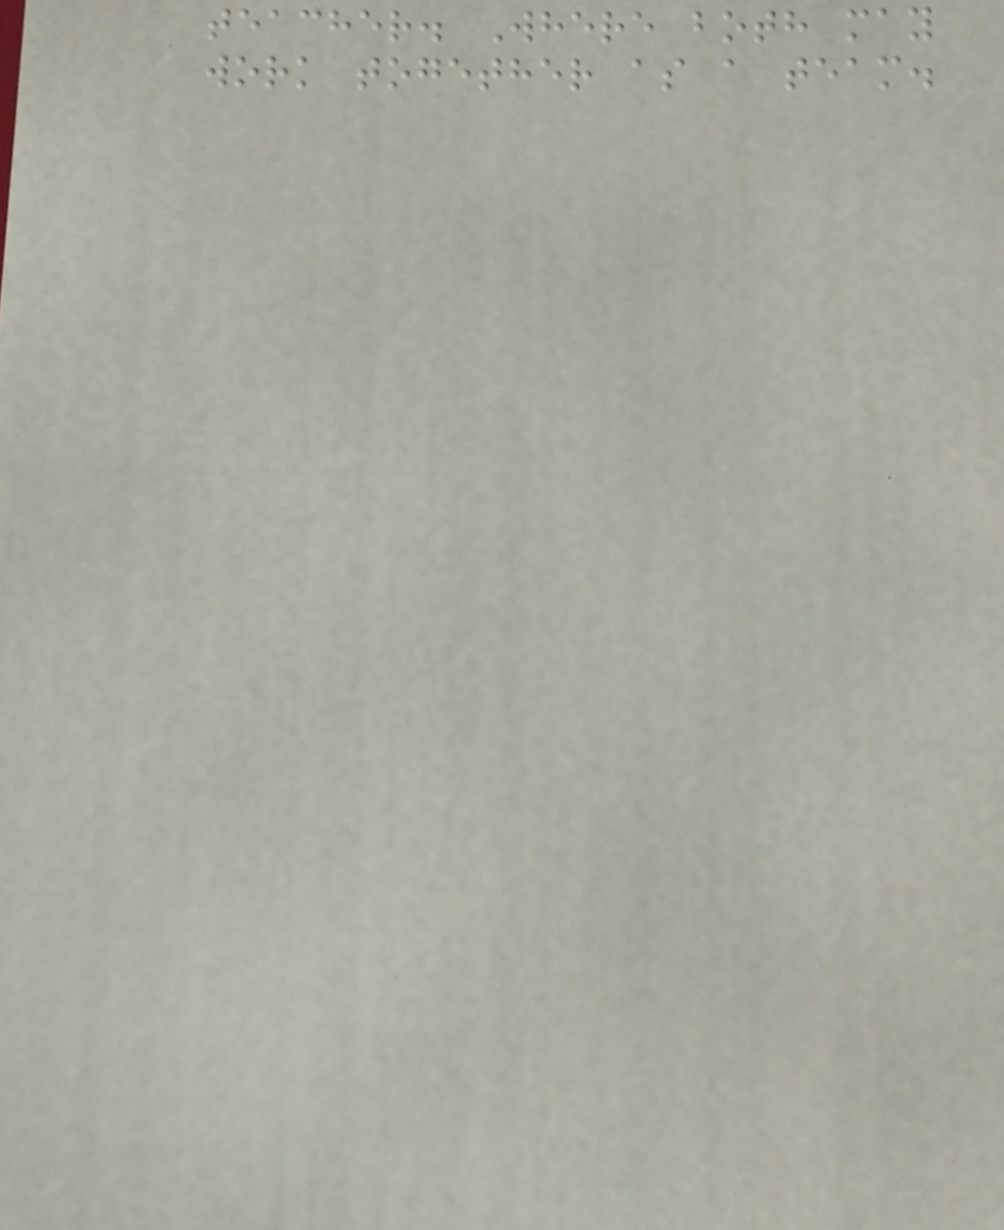teacher. Where both may
work together as a team.
